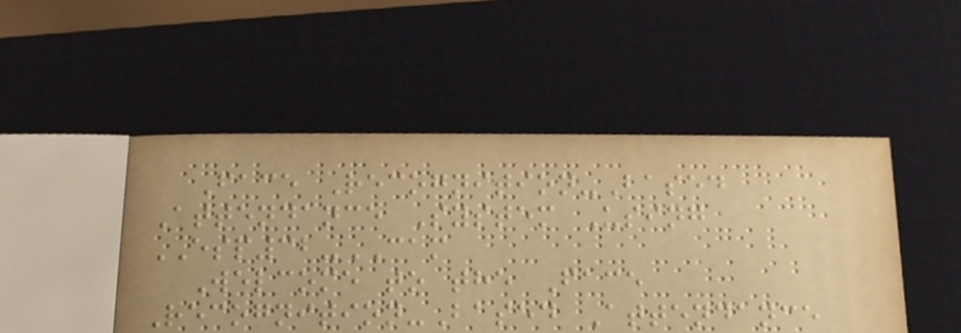Face Recognition-Based
Attendance System Using
ESP32-CAM
Welcome to the Face
Recognition-Based Attendance
